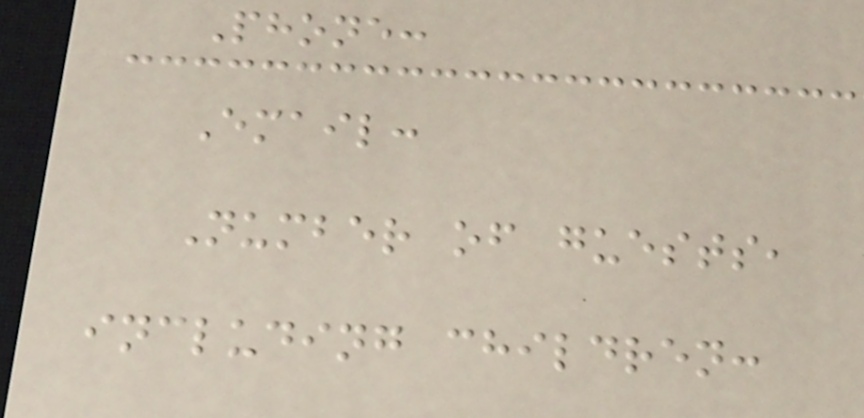Phone:
Email:
Number of guests,
including children:
